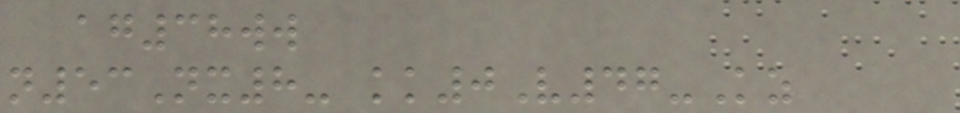ag38ww
n53Nx8- kk0V47-Kz
